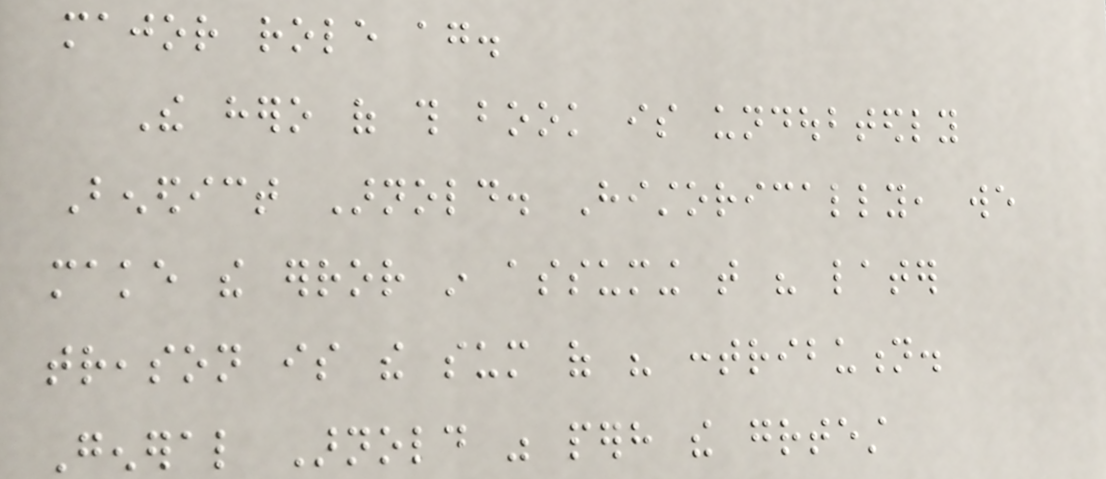major role again.
The hero of this book is undoubtedly
Benedict Arnold. Historically, we
make the error in assuming that his later
treason is the sum of his contribution.
General Arnold was perhaps the greatest
